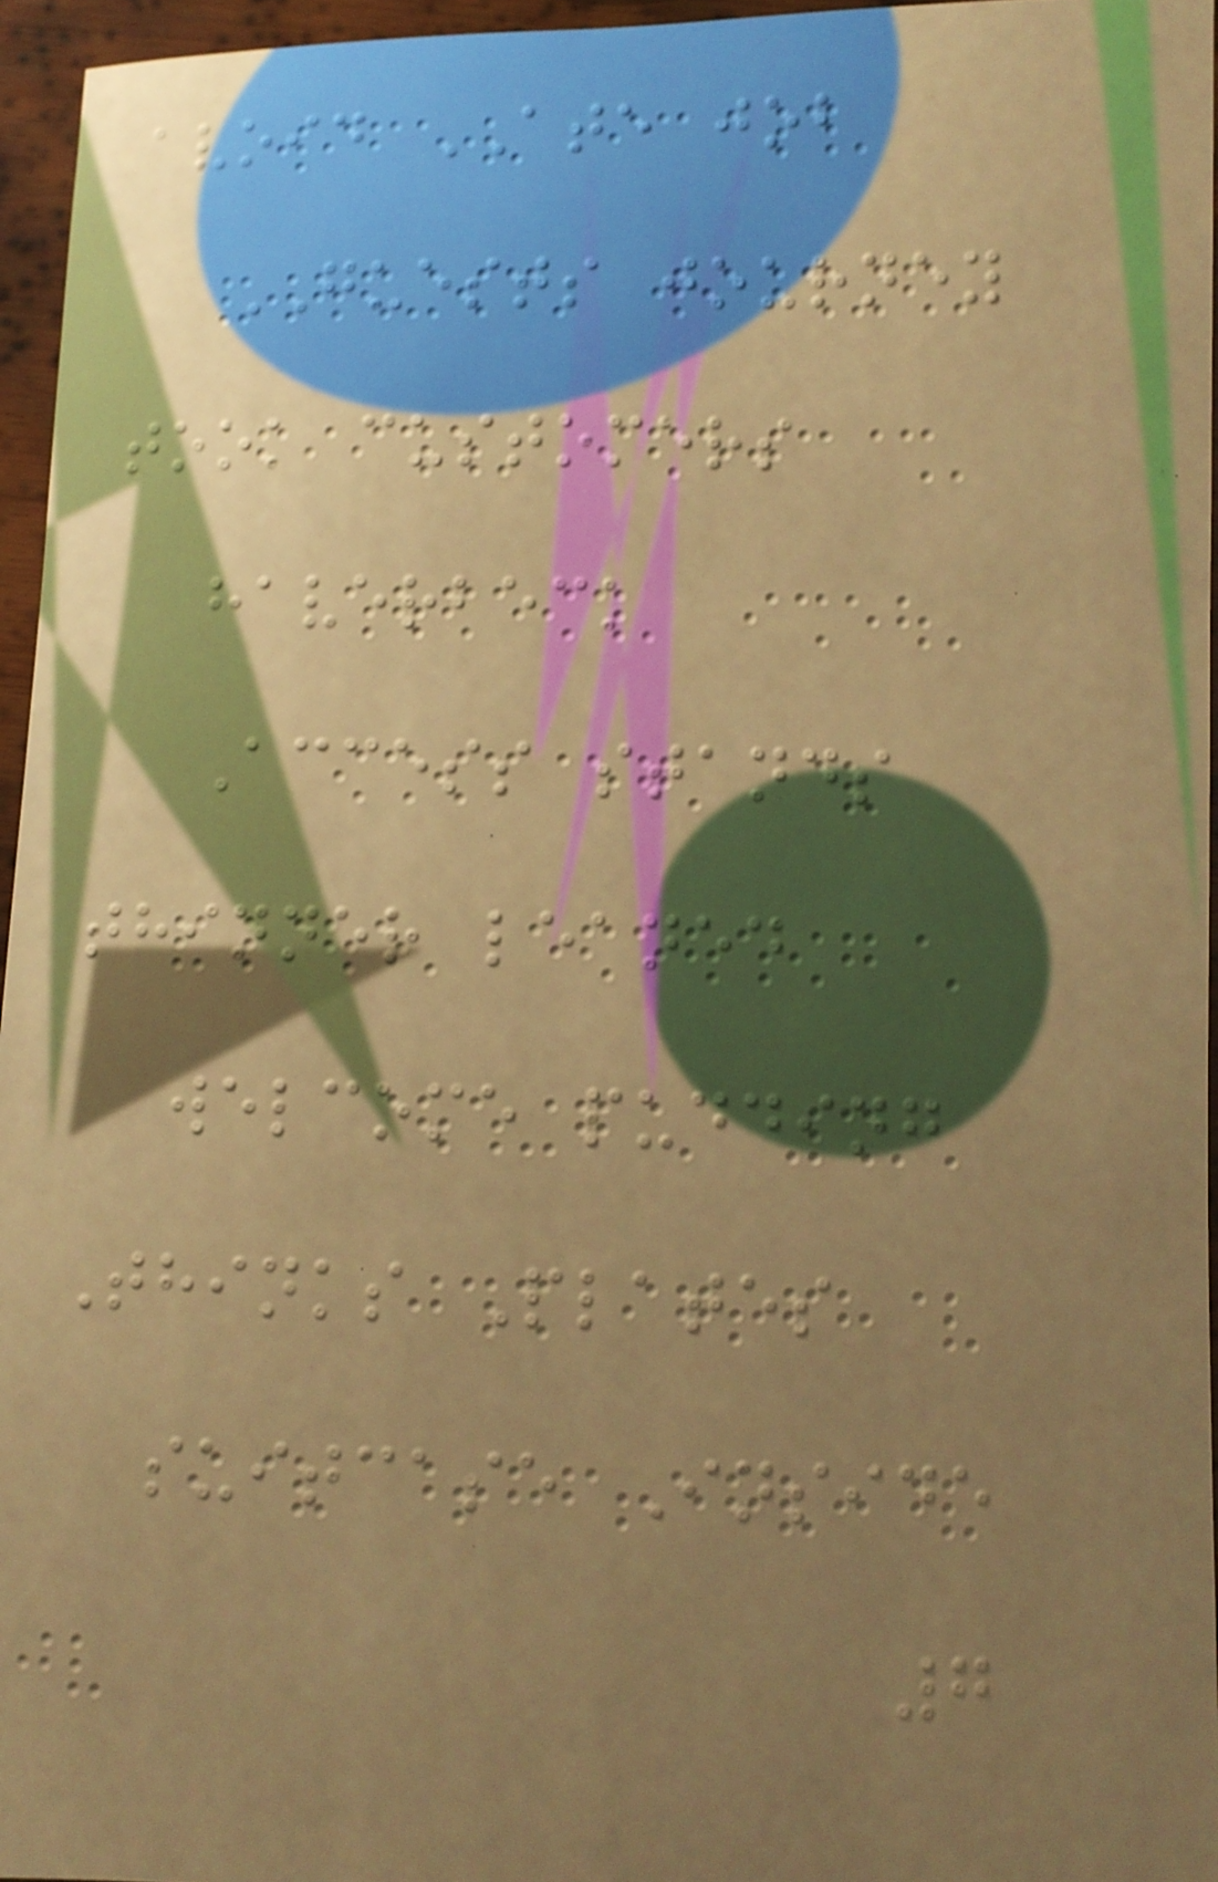avoid ATE job
GUESTS journey
took customers
haverbeck
Access stands
thinner leaned
welcome pudding
Thinks Plates
suitcase Inside
7
